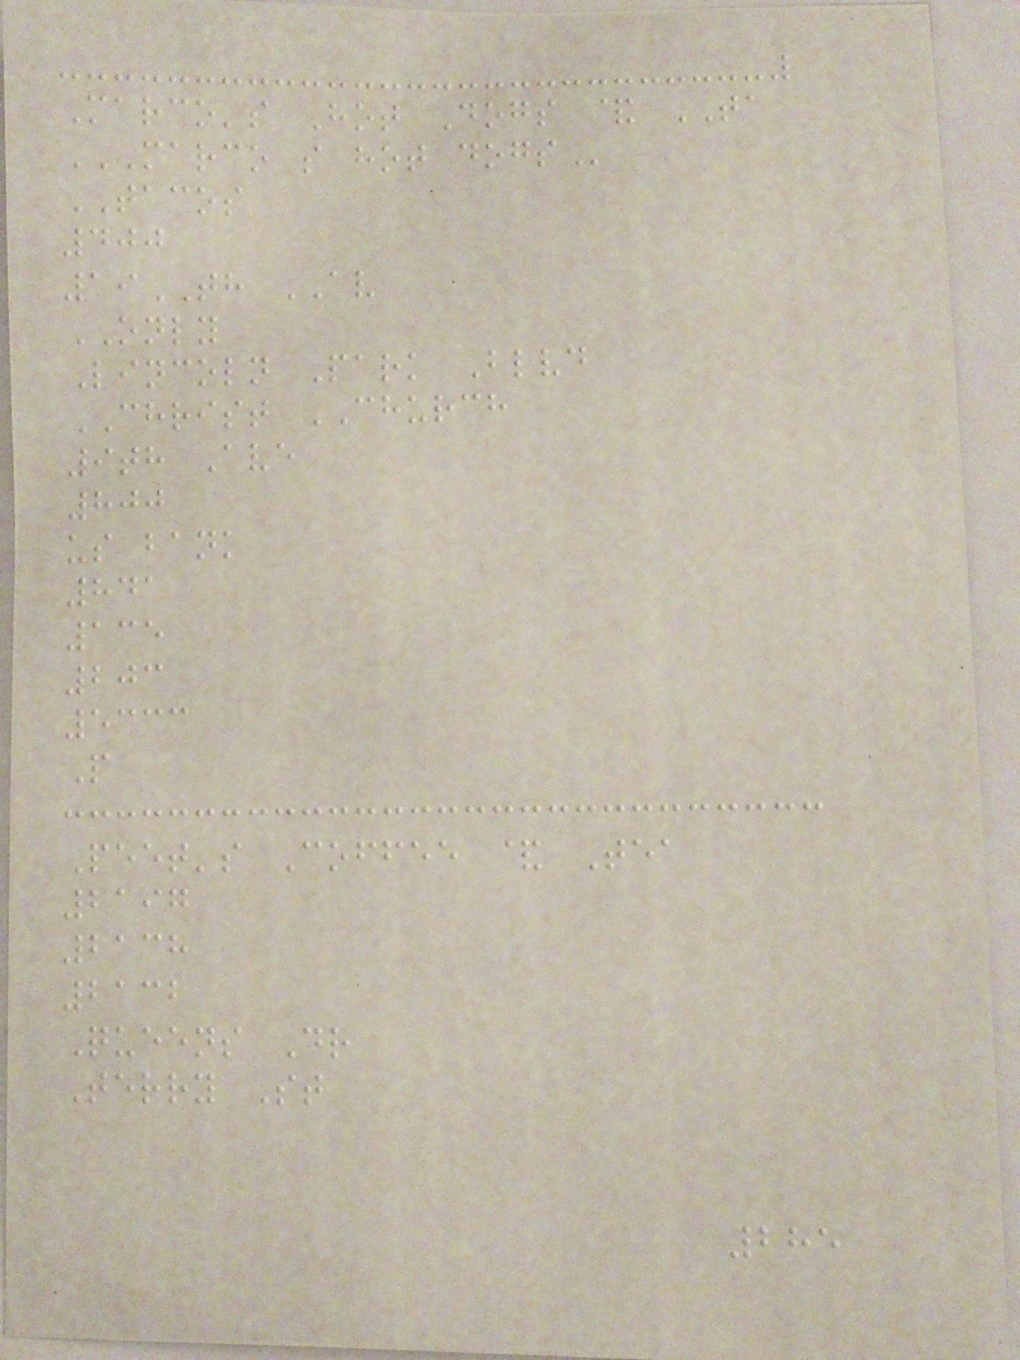Marco's Hot Dogs & TA
MARCO S HOT DOGS
TACOS
400
19TH AV
ONLY
Lincoln Park Blvd
CHRIST CHURCH
9th Ave
800
us bank
841
135
203
5333
P
Peet's Coffee & Tea
2197
2138
2132
Queens Dr
Terry St
285
